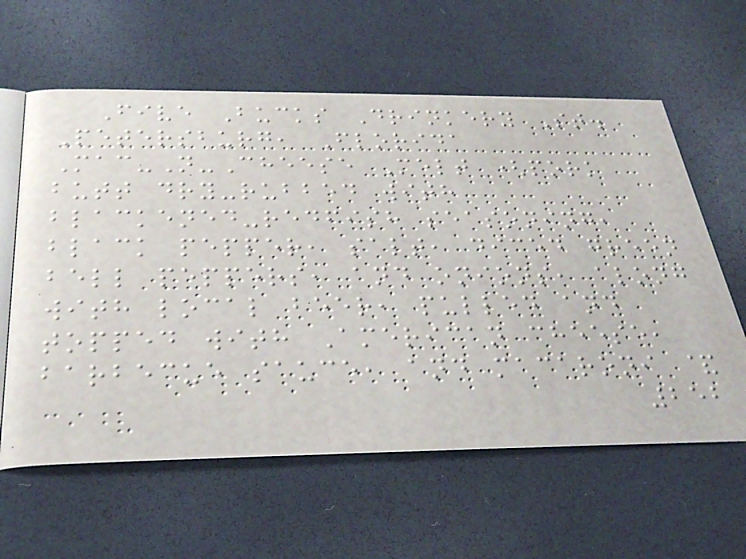Five Bucks Drinkery St.
Petersburg, Florida
Mac-N-Cheese Melt (pork
butt dry-rubbed with
blackened-redfish seasoning,
black pepper, salt, diced green
bell peppers, and onions, along
with local beer, pulled and
topped with American cheese,
barbecue sauce, and macaroni &
252
